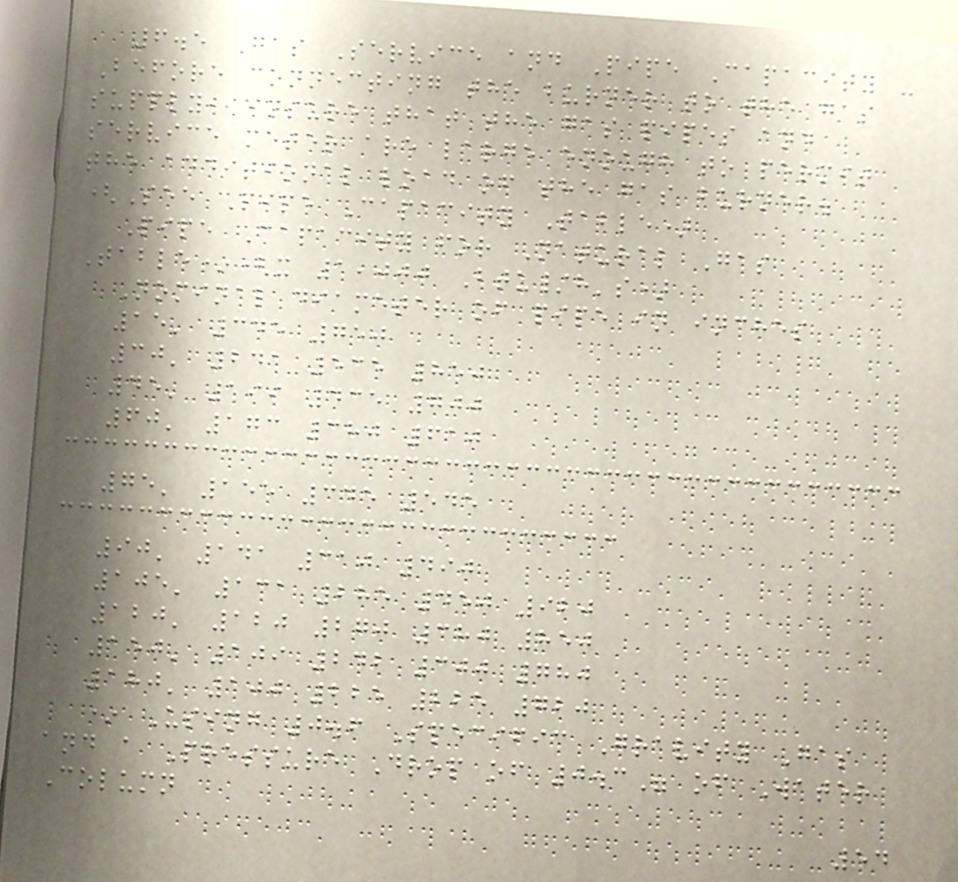6.5 Gas Service and Pipe Capacity -
Before connecting the burner to the gas
supply, insure that the gas pipes and
service meter are large enough to permit
the additional load of the gas burner.
(See Pipe Capacity Table)
Pipe Capacity for Natural Gas
Table*(x 1,000 Btu/h's)
Nominal diameter of pipe in inches
15' 345 750
30' 241 535 850
45' 199 435 700
60' 173 380 610
75' 155 345 545
90' 141 310 490
105' 131 285 450 920
120' 120 270 380 850
150' 109 242 300 780
180' 100 225 225 720
* Using 0.6 Specific Gravity Gas
and a Pressure Drop of 0.3" of Water
Column
54
